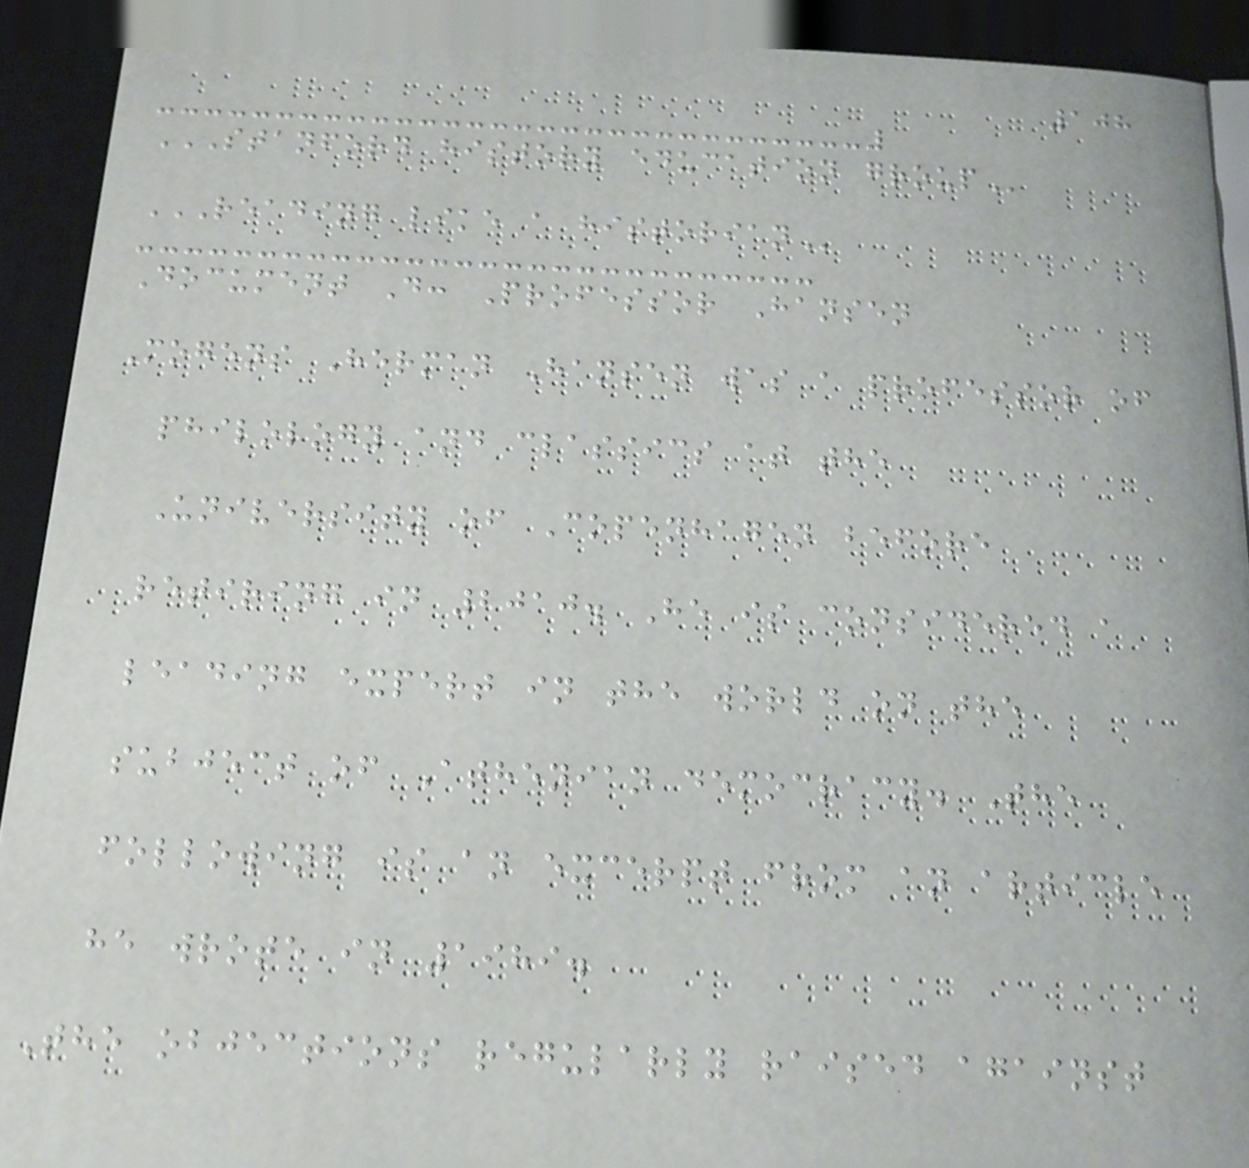108
STANFORD HISTORY EDUCATION GROUP
READING LIKE A HISTORIAN
Document D: Professor Hansen
Mogens Herman Hansen was a professor of
philology and classics at the
University of Copenhagen before
retiring in 2010. He is considered a
leading expert in the world on the
subject of Athenian democracy. The
following is an excerpt from an article
he wrote in 1989.
The objections regularly raised against
